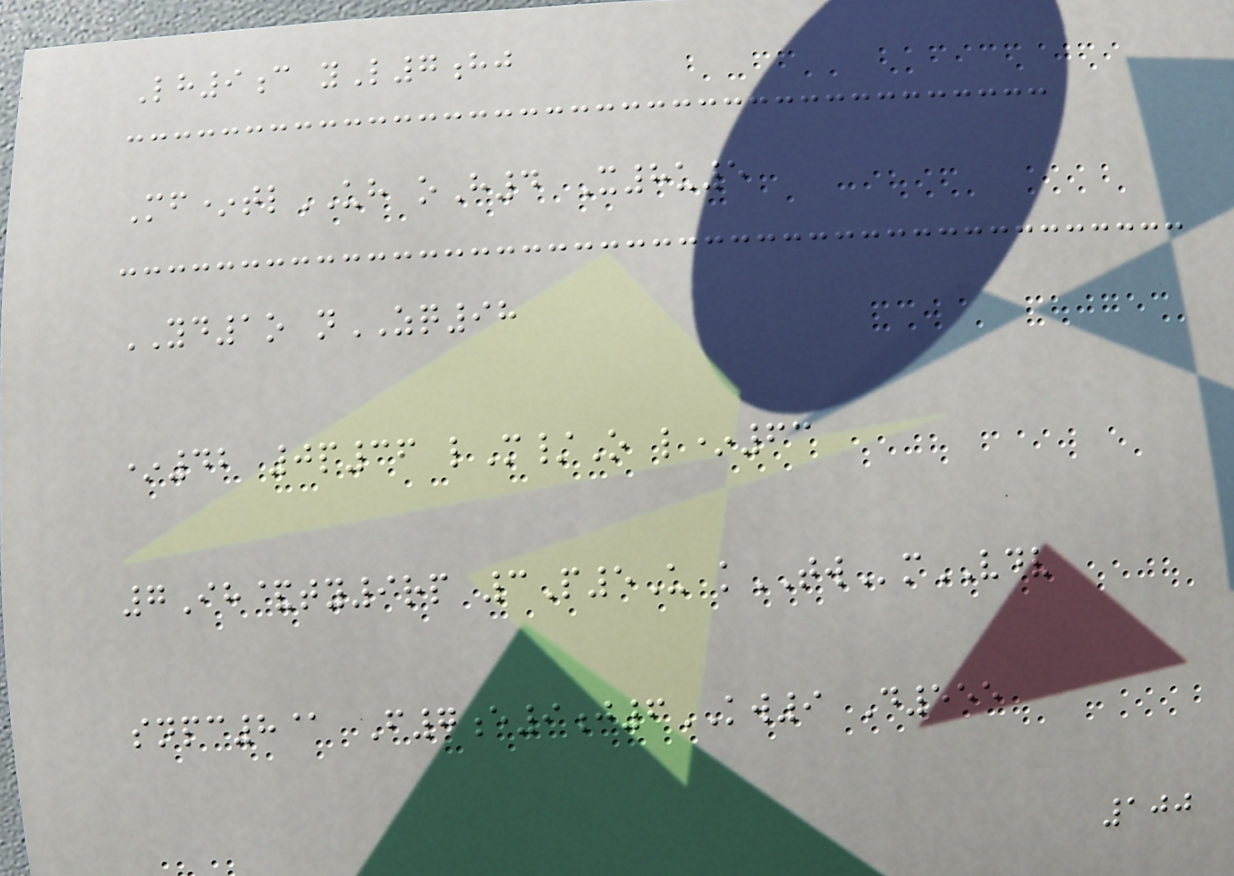Lh9c yL7hj
Mf*tlUH oH4 X8u5
YD1o nZQ98
*42 0p36 lM/O l*63
7Ih&ty9rp 3P5U kTWmVDV
snpc8@ F7e9j6KW9 D555
100
